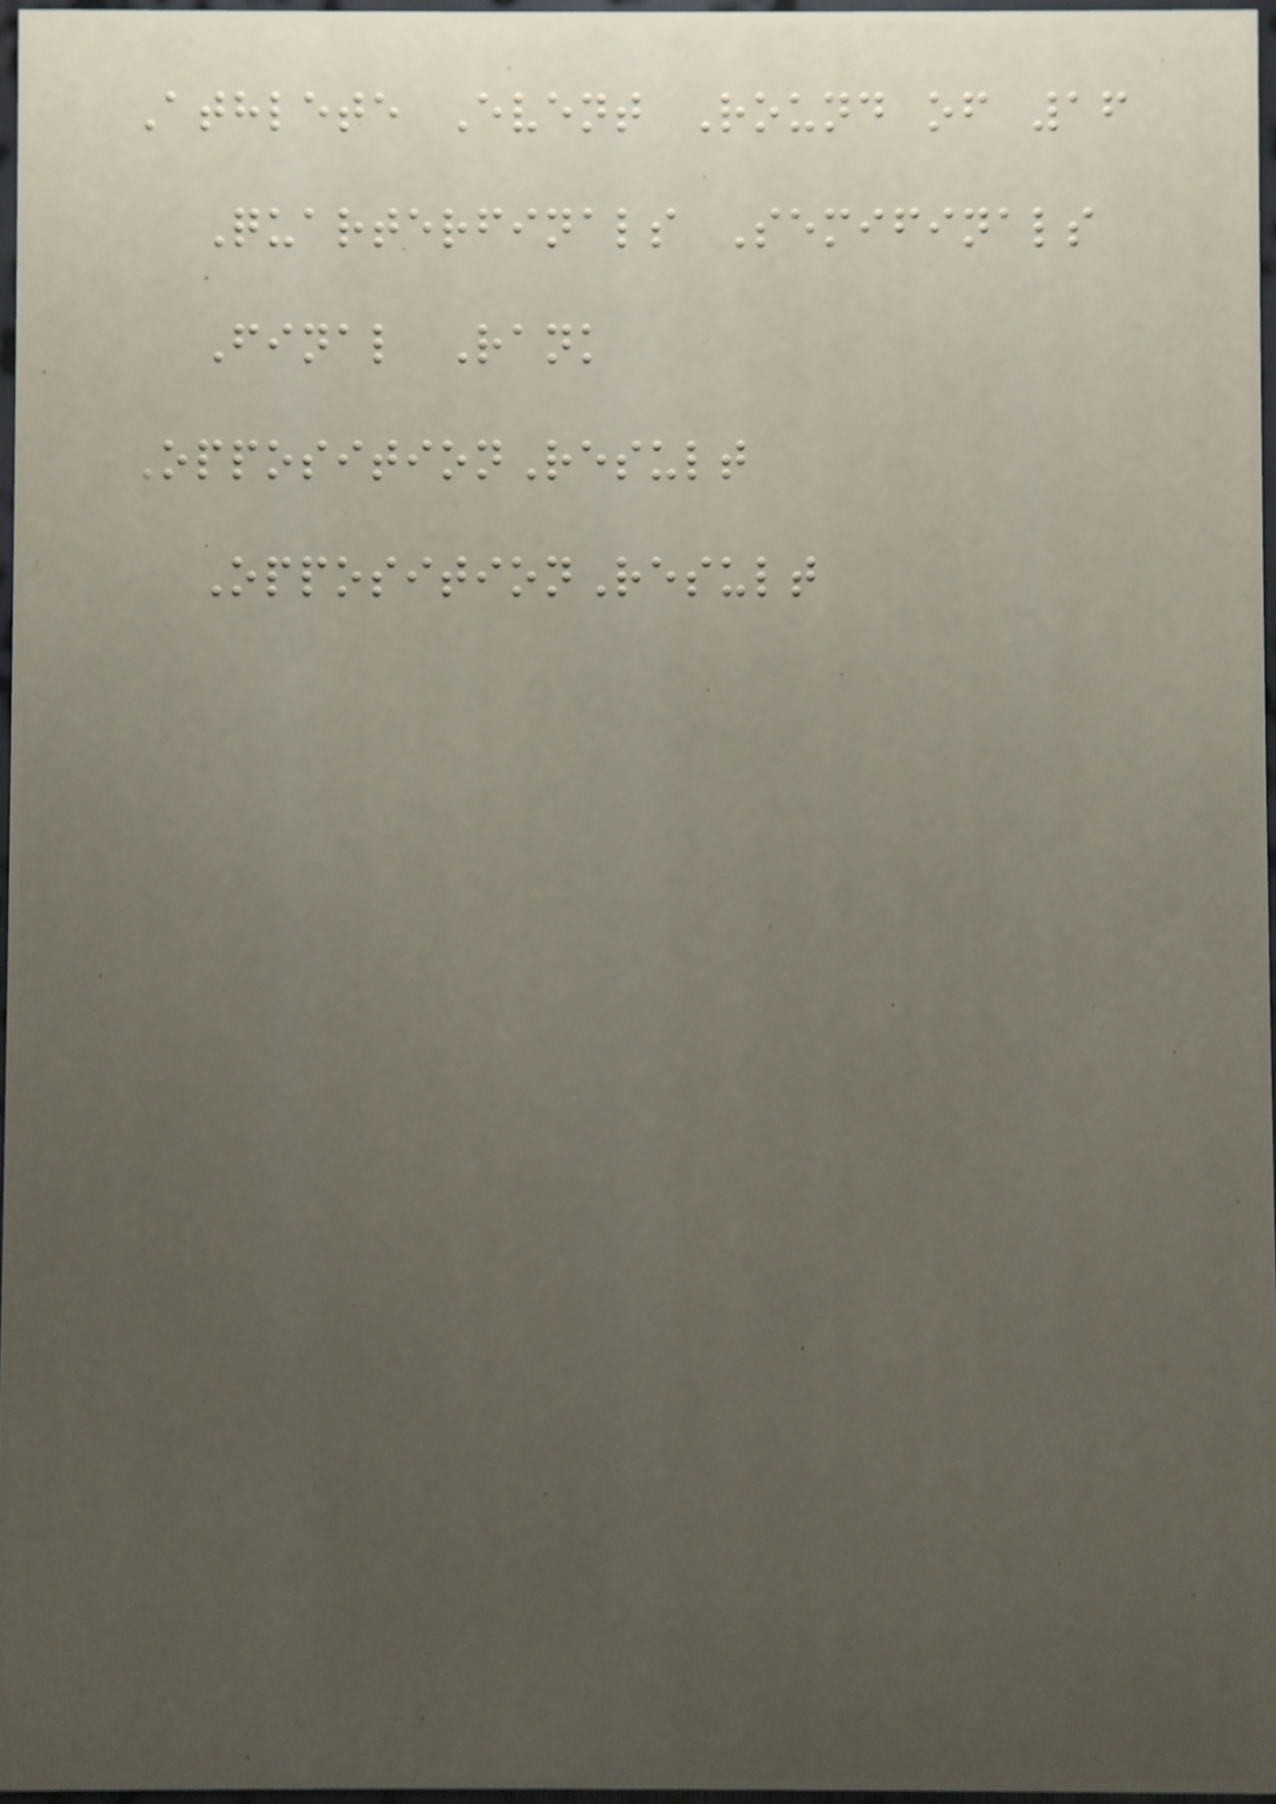Athlete Event Round of 16
Quarterfinals Semifinals
Final Rank
OppositionResult
OppositionResult
